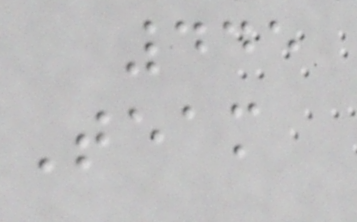445
Team
